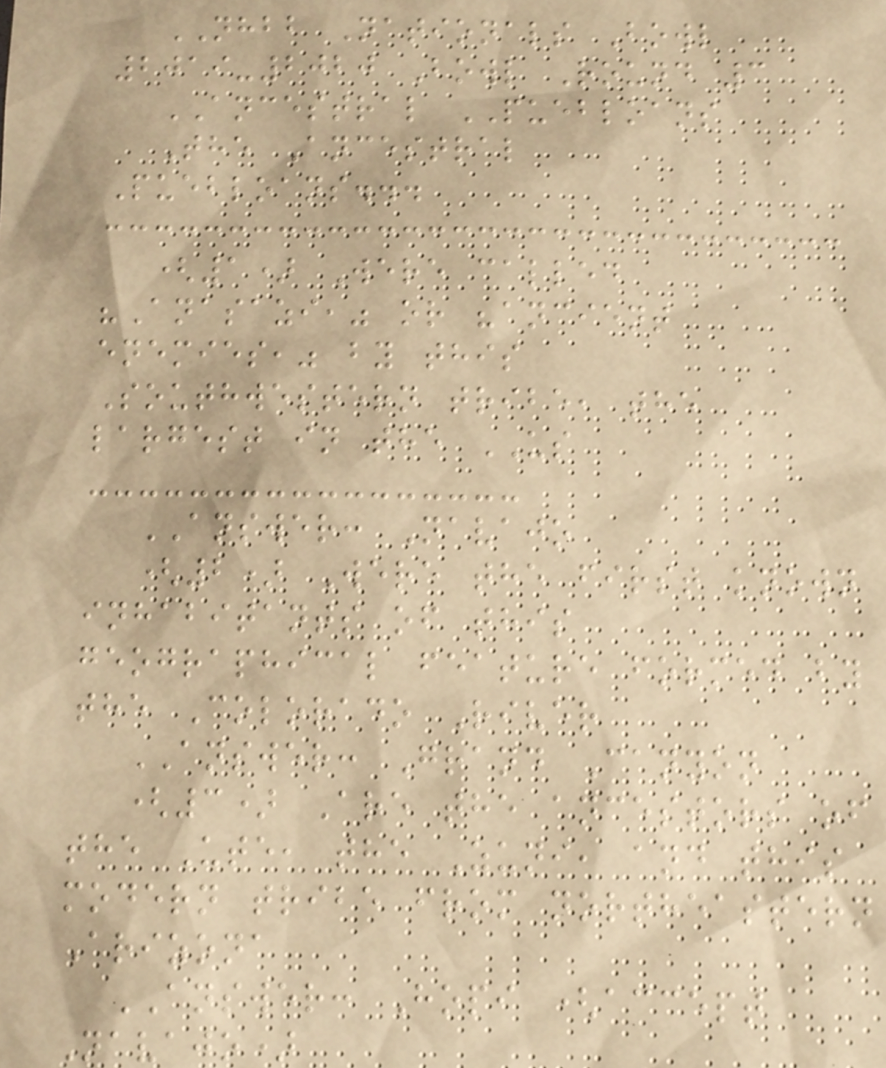NHBB Nationals Bowl
2019-2020 Bowl Round 3
ANCESTRAL PUEBLOANS
The Ancestral
Puebloans...
(1) Were called
"Anasazi," or "ancient
enemies," by this
Southwestern tribe, the
largest in the US
ANSWER: Navajo
(2) Were the first known
inhabitants of this
geographical feature formed by
the Colorado River
ANSWER: Grand Canyon
(3) Are the ancestors of
the Ute, the Zuni, and this
modern tribe from northeastern
Arizona
ANSWER: Hopi (accept
Navajo)
